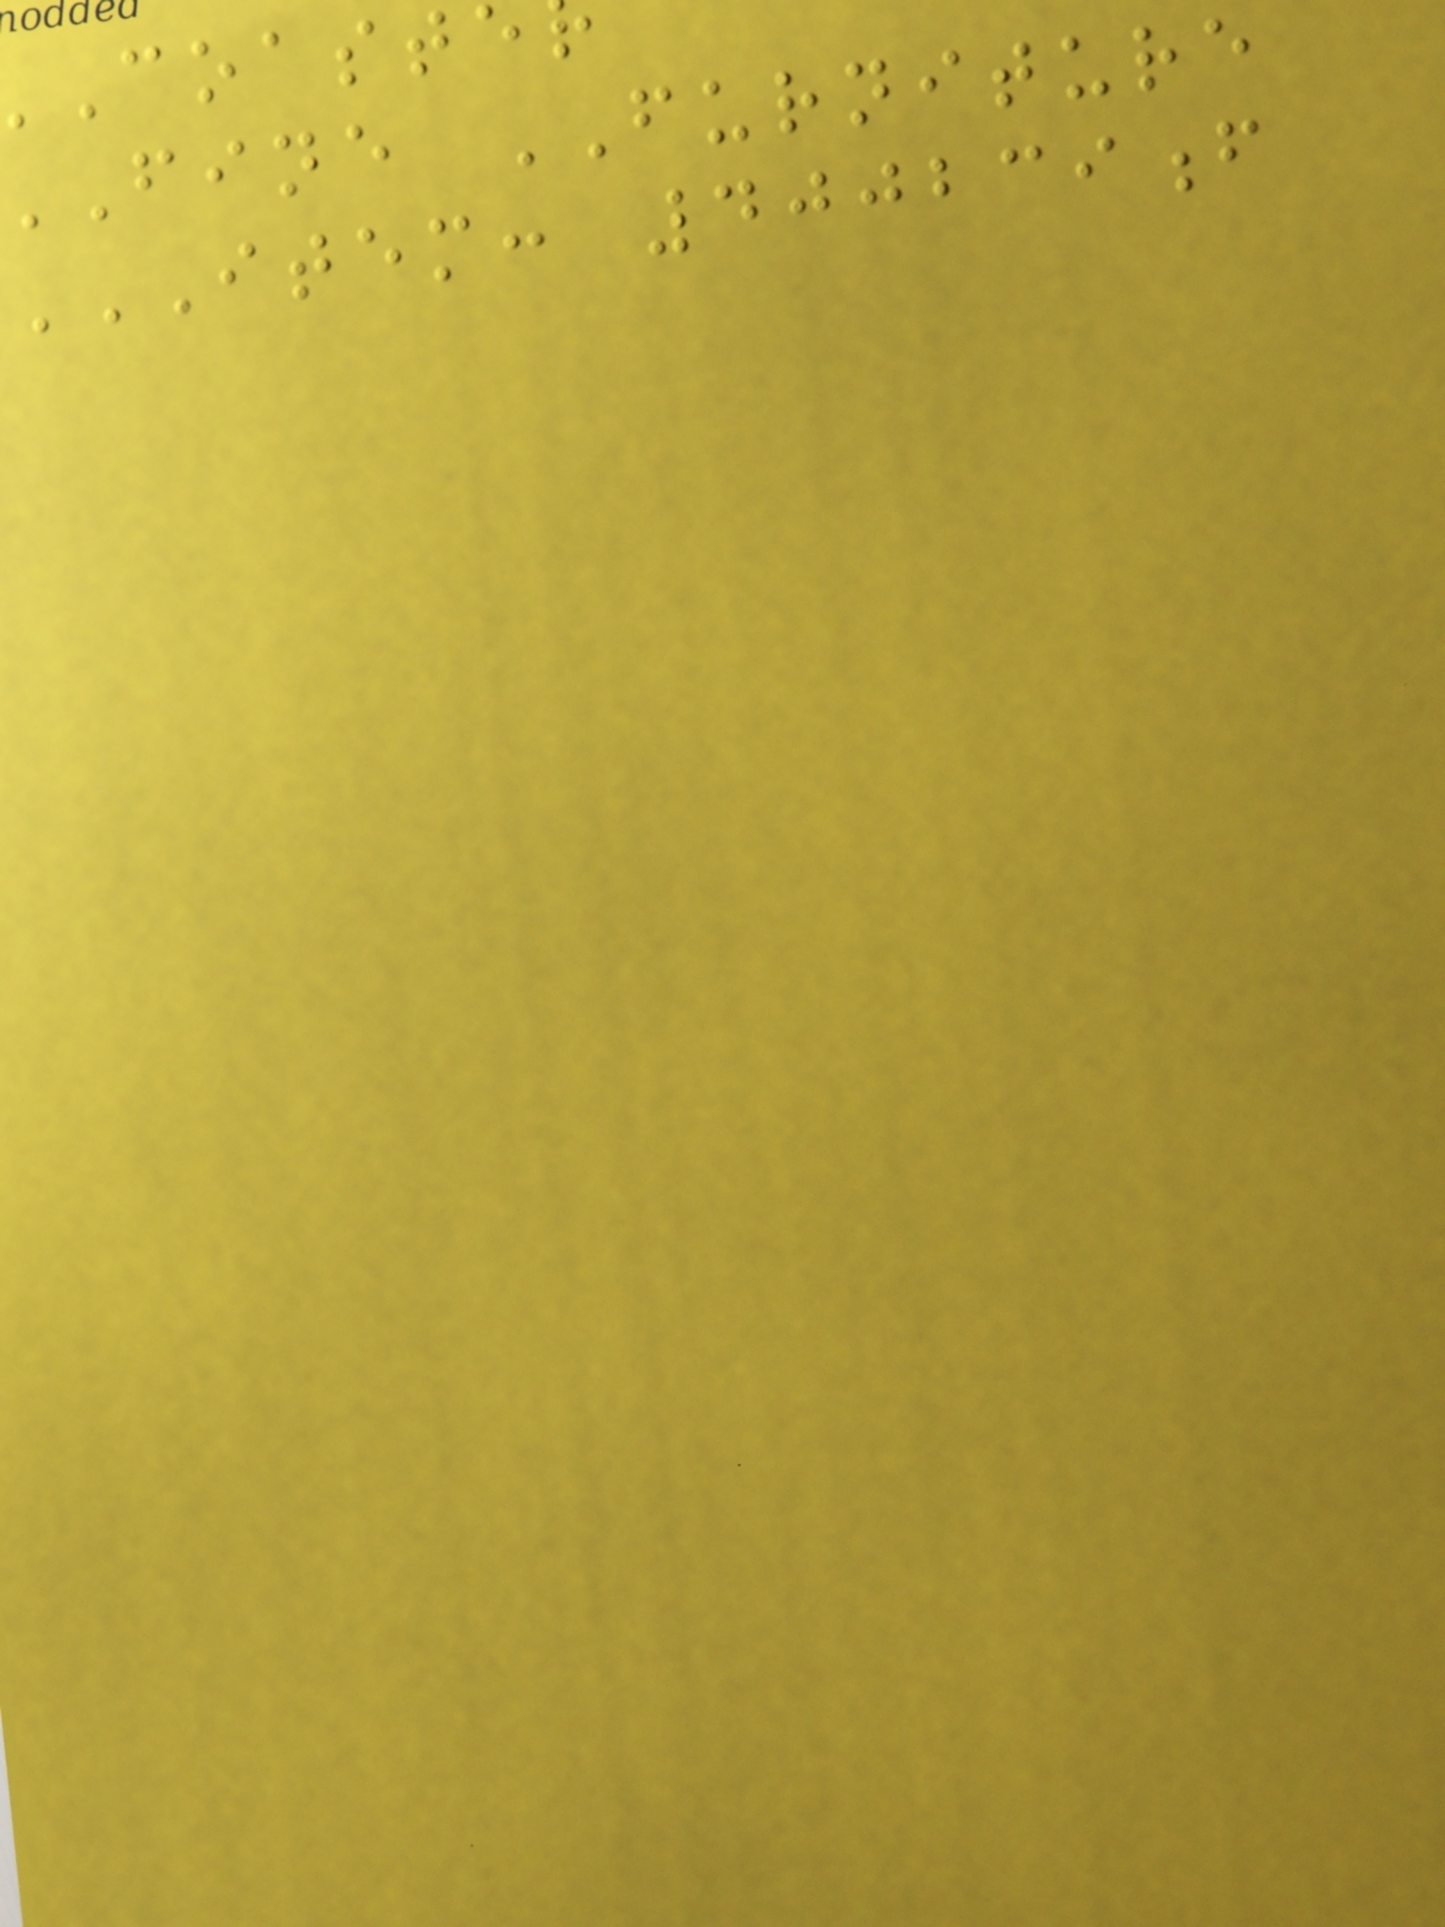fine FURNITURE
ITEM: 400239F
